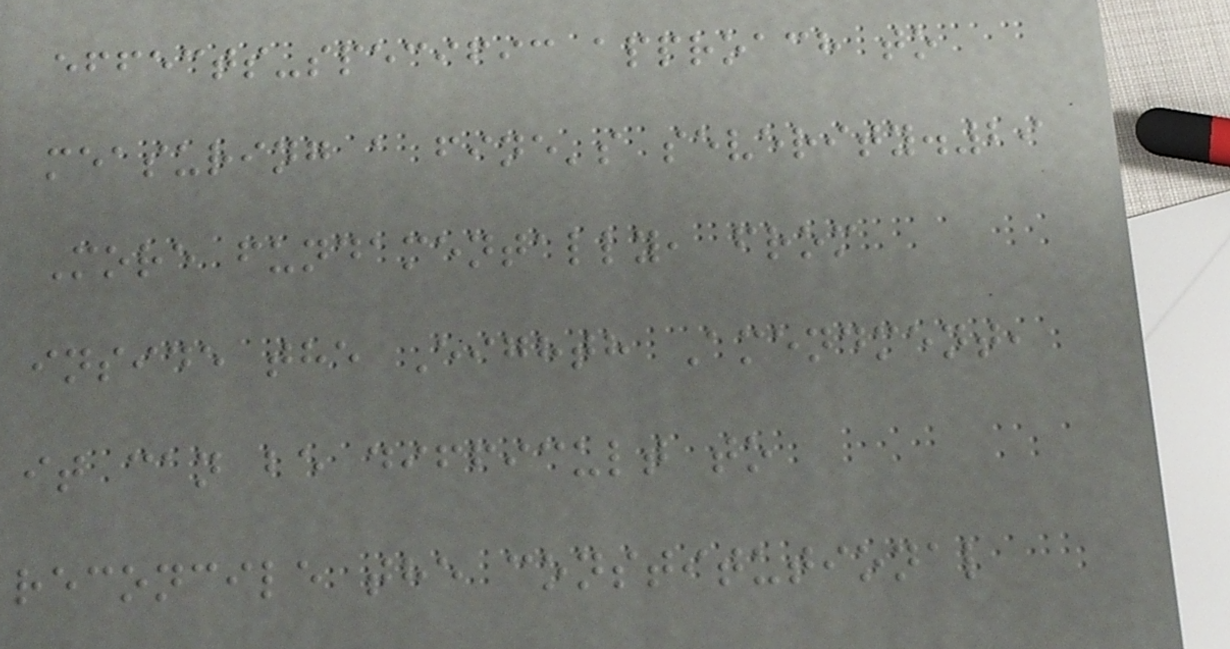effects-specific approach to
measuring a fine's severity.29
More fundamentally, from
inside the Eighth Amendment,
it can be difficult to
reconcile the constitutional
